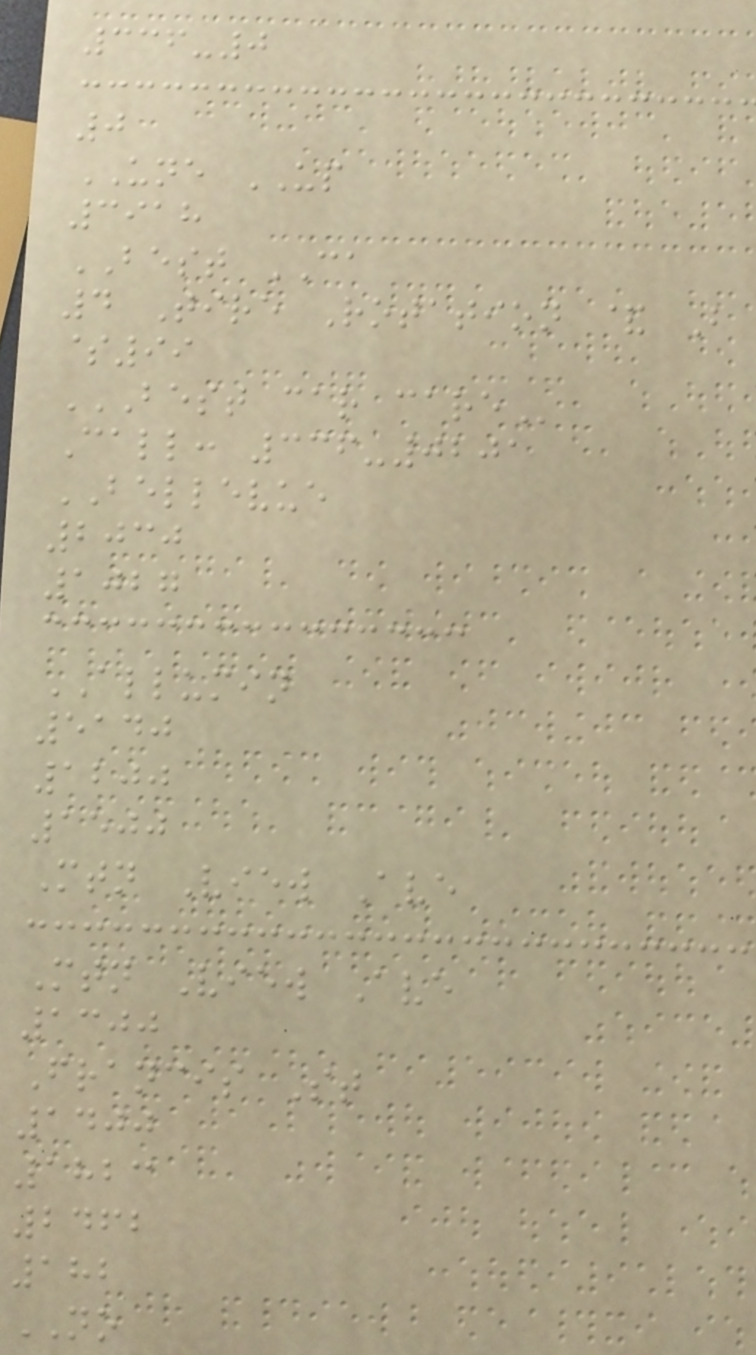336-0
0
UNE UP
3918
BEST CA
4 Tire Rotation & B
$99
BEST CAR CARE
Call: 336-0201
BELLEVUE
2030
1027
ALLUMIN
5140
1200
1500
Mtn View Ave
Mtn View Ave
1300
Francis St
1400
1823
2462
182
NO
